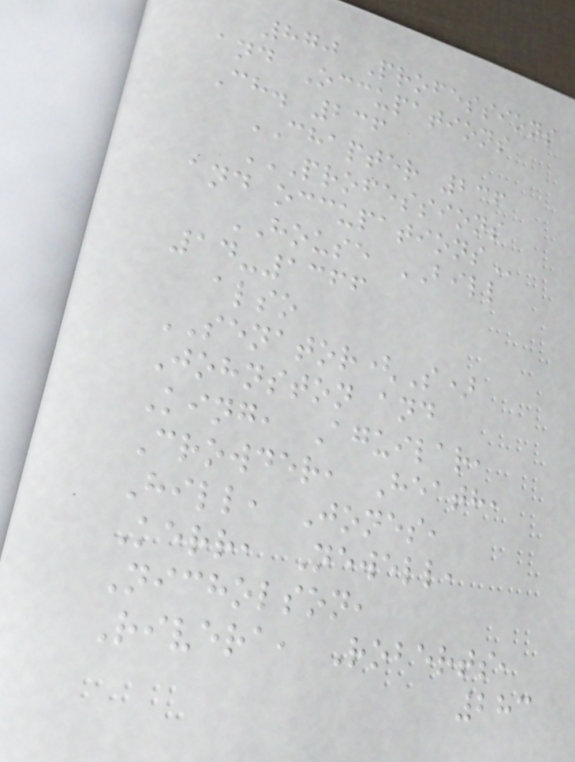870 Professions
and Occupations
Ch. 236
CHAPTER 236
PROFESSIONS
AND OCCUPATIONS
HOUSE BILL
14-1366
also
SENATOR(S)
Johnston and
King, Aguilar,
Crowder, Heath,
Hill, Jones,
Kerr, Newell,
Nicholson,
Rivera, Roberts,
283
